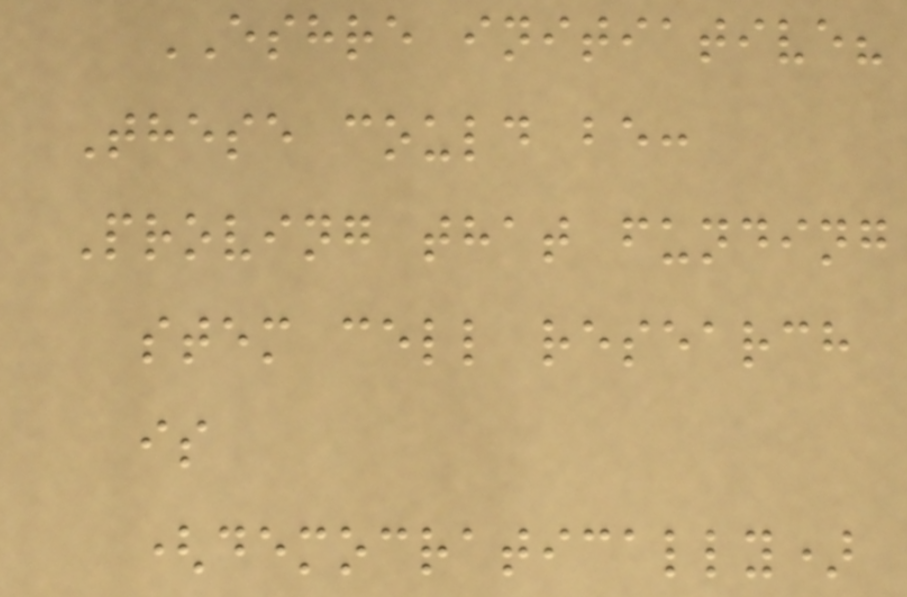ESHRE initiative?
These could be:
Proving that funding
stem cell research
is
(democratically)
